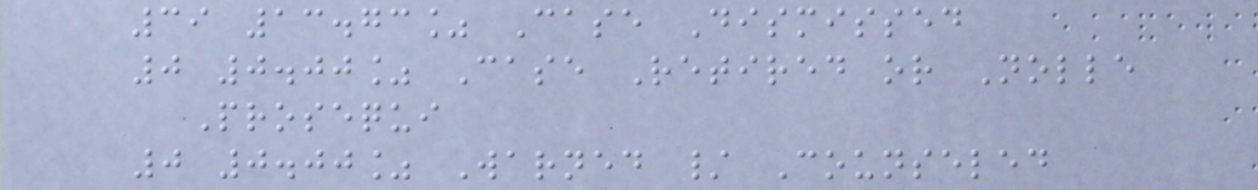39 13.73% Case Dismissed
0 0.00% Case Retired or Nolle
Prosequi
0 0.00% Warned / Counseled
